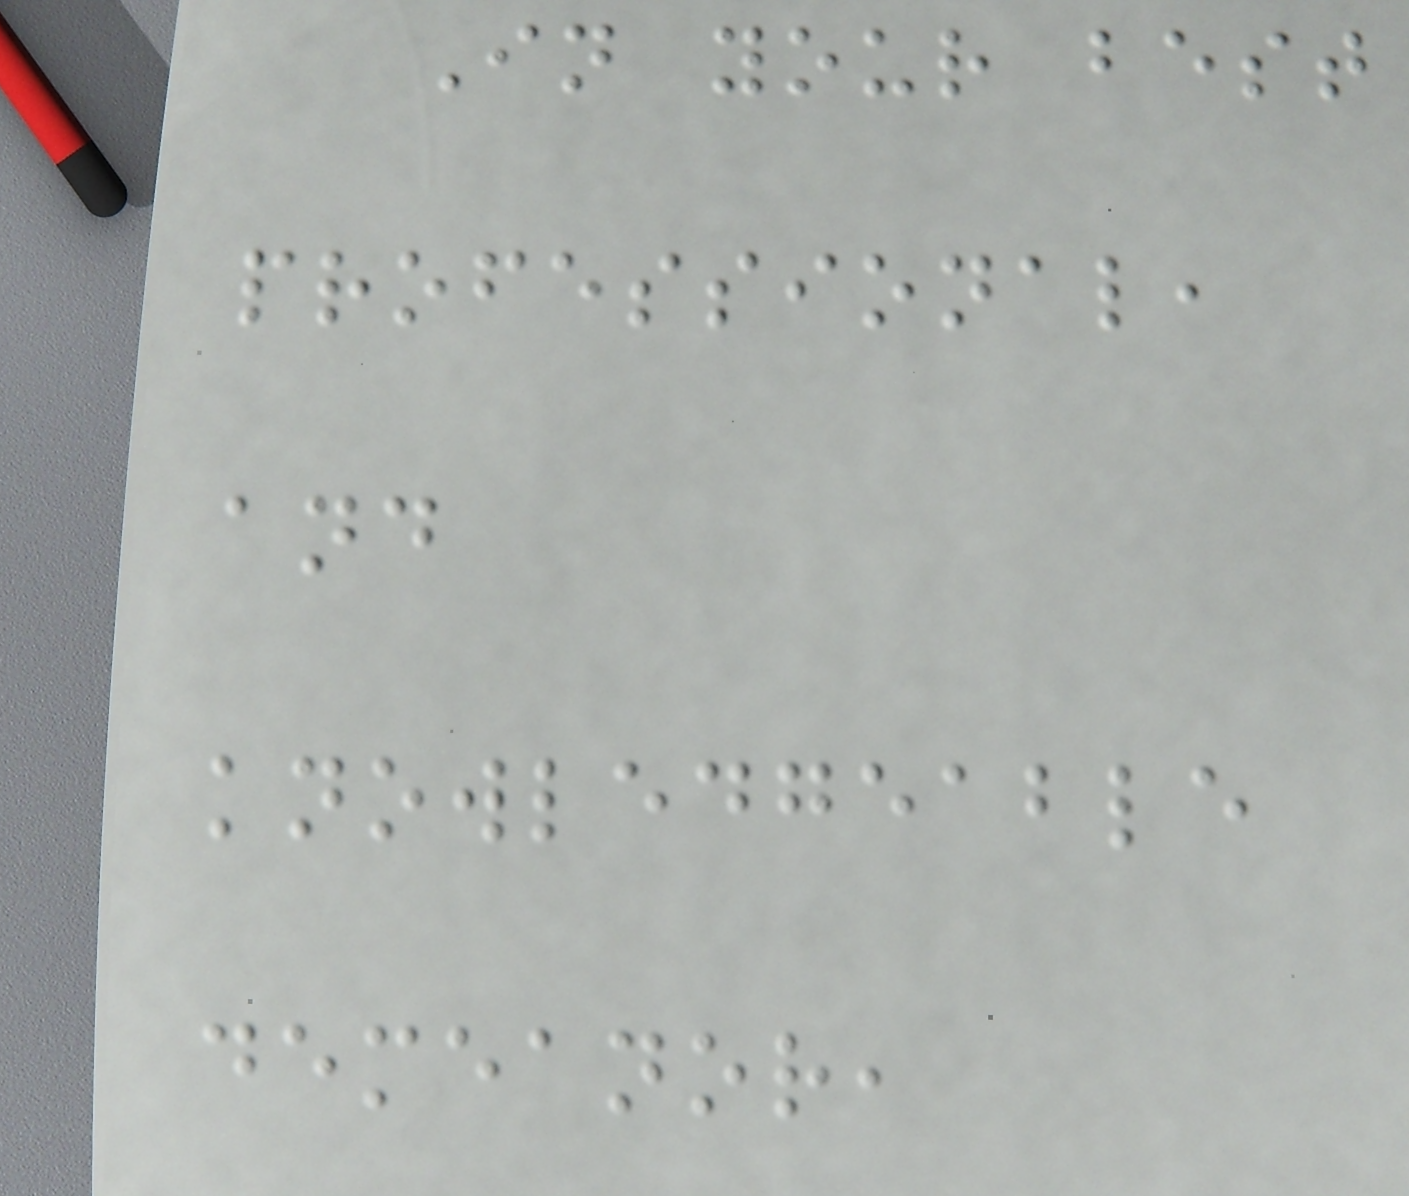In your best
professional,
and
knowledgeable
demeanor,
